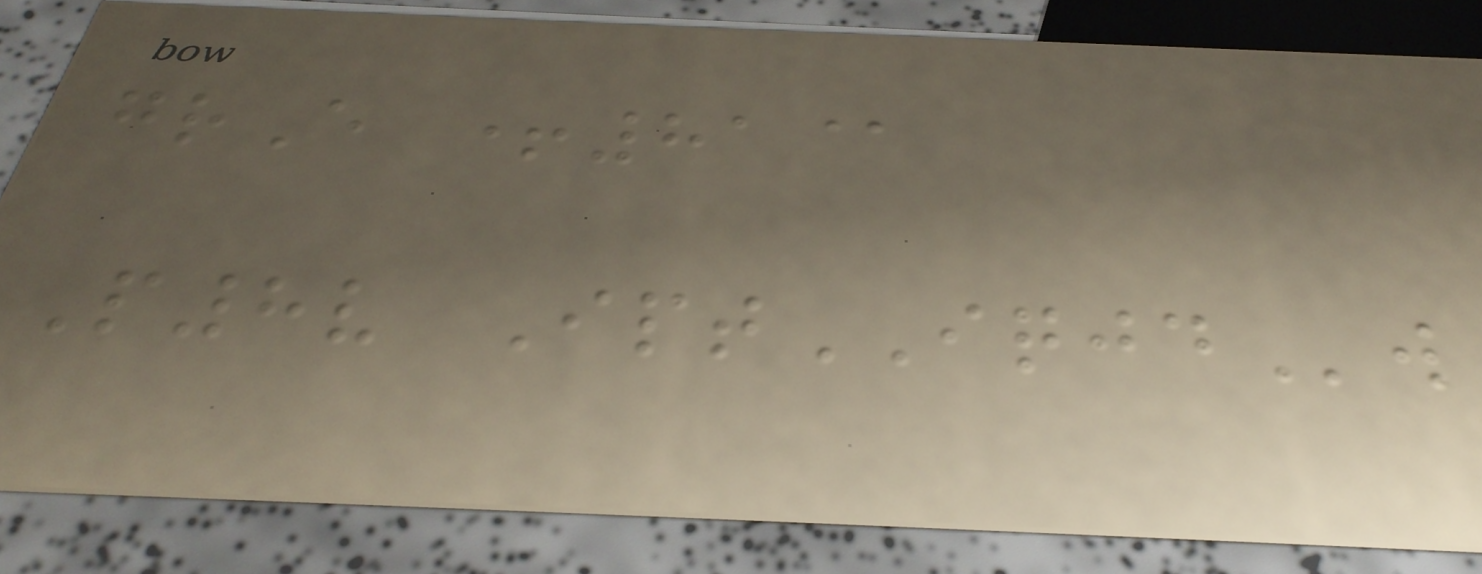grE +81@
P8v IptIQJDw
